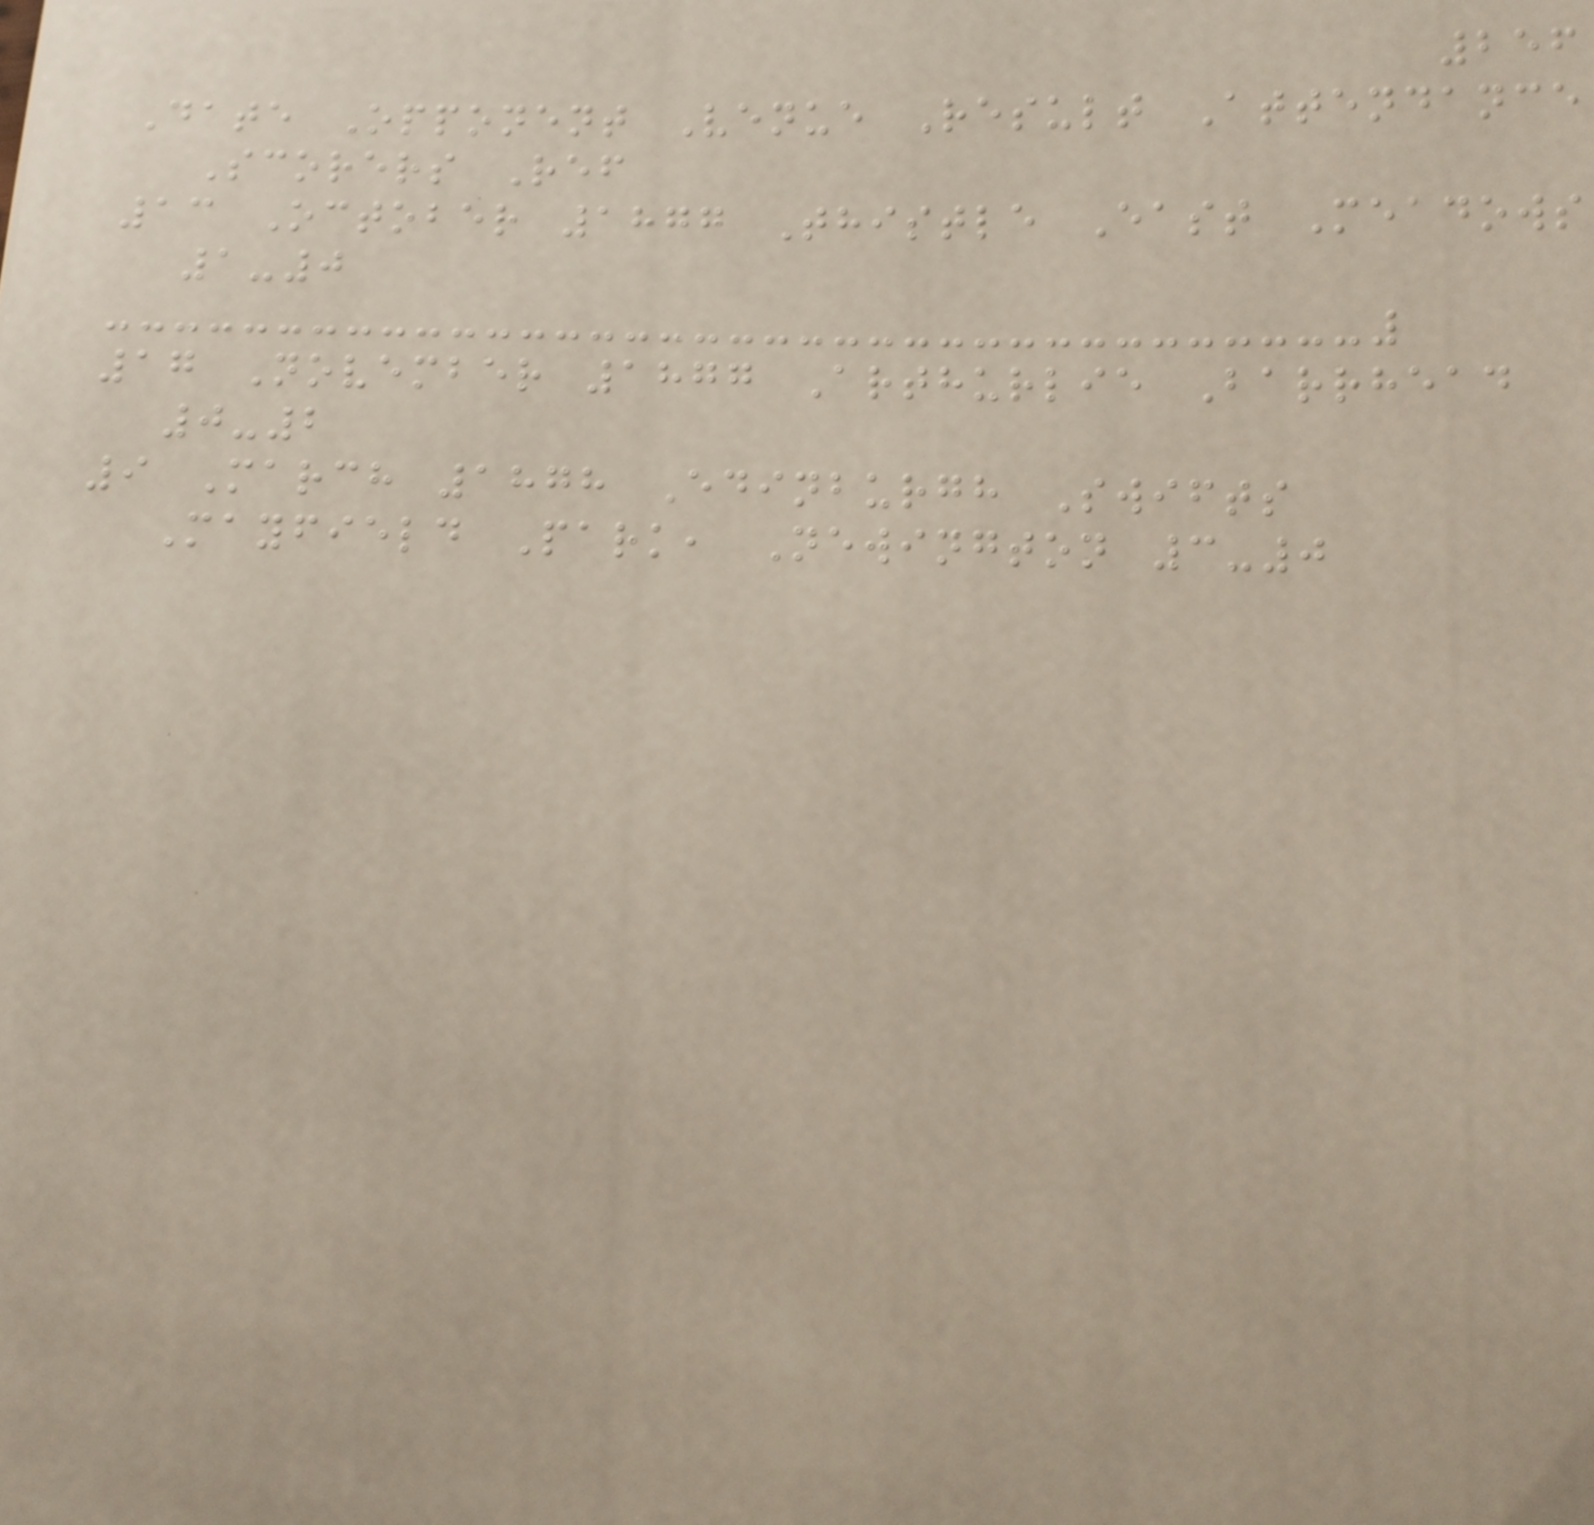256
Date Opponent Venue Result Attendance
Scorers Ref
13 October 1877 Thistle East Meadows
1-0
17 November 1877 Arthurlie Barrhead
0-2
9 March 1878 Edinburgh Swifts
Mayfield Park, Newington 3-0
